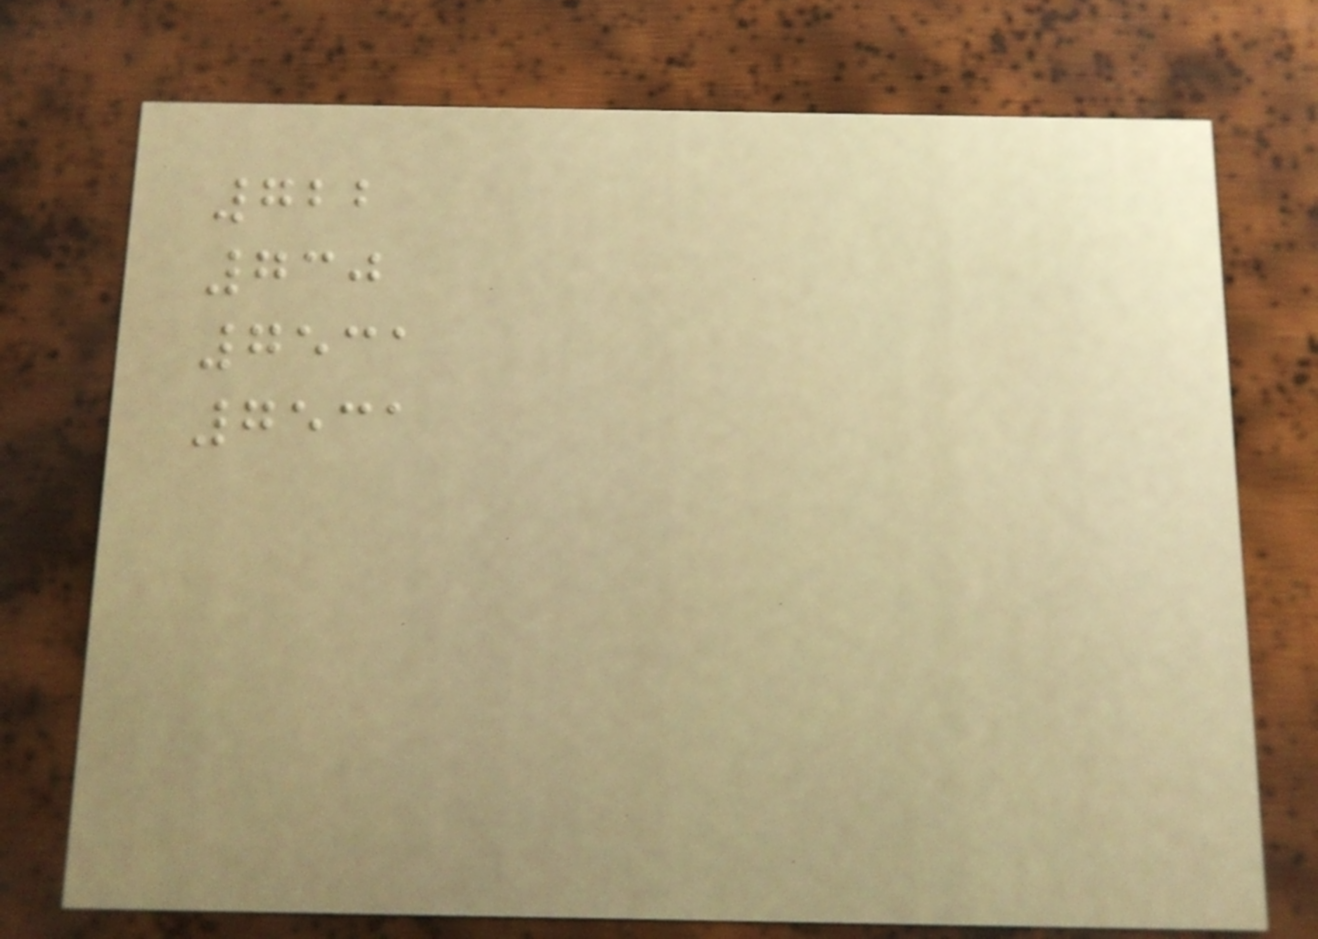722
730
7531
7531
